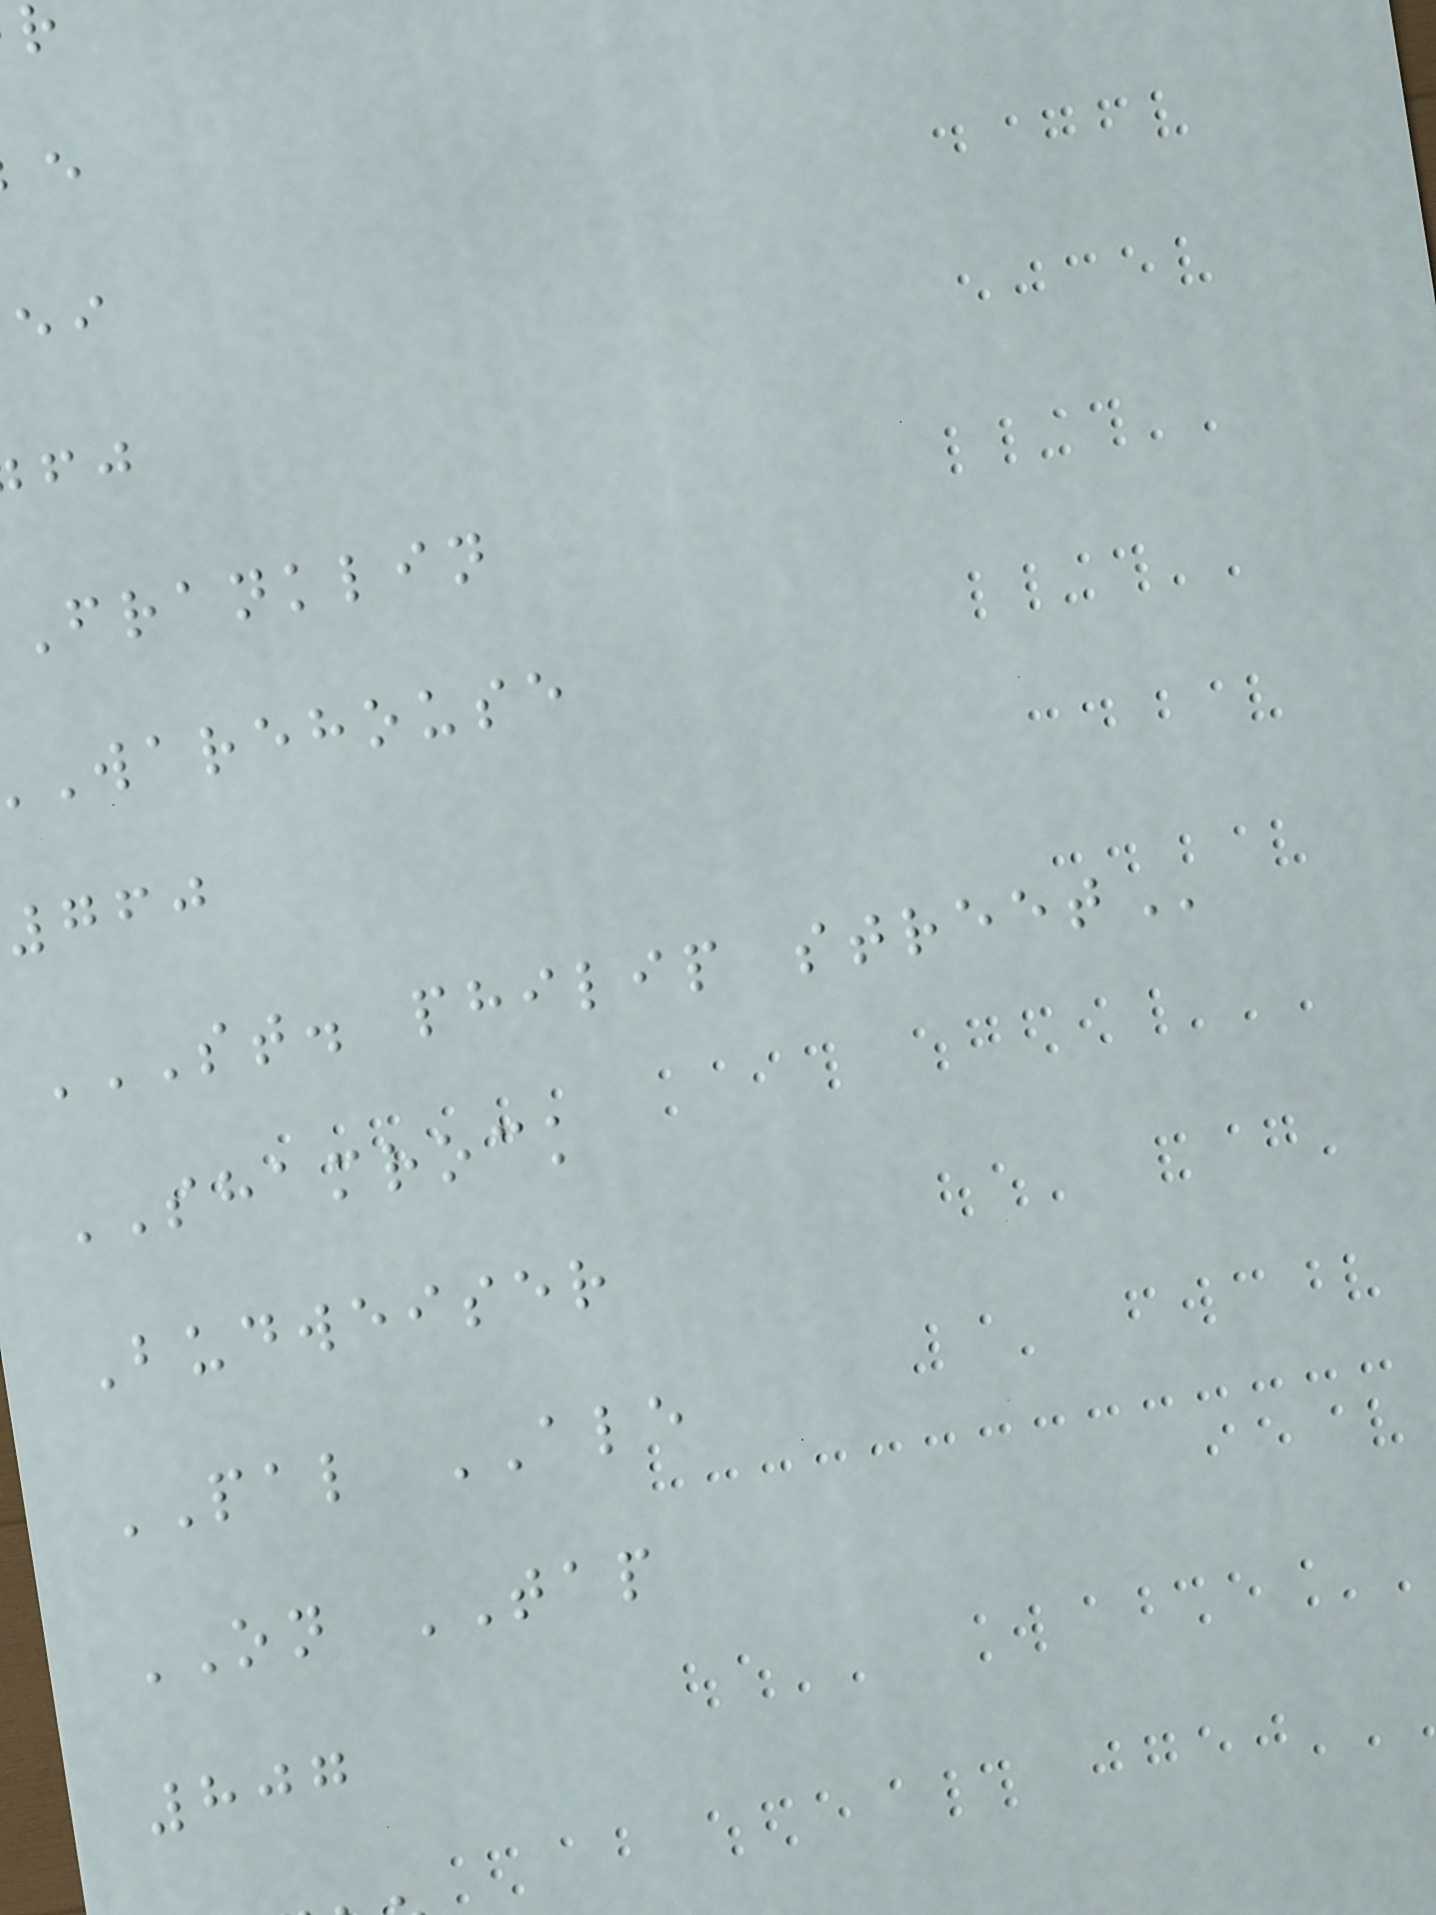franklin
warehouse
760
ST. PHILIP STREET
SHAMROCK
Budweiser
PAL ALE
ON TAP
807
